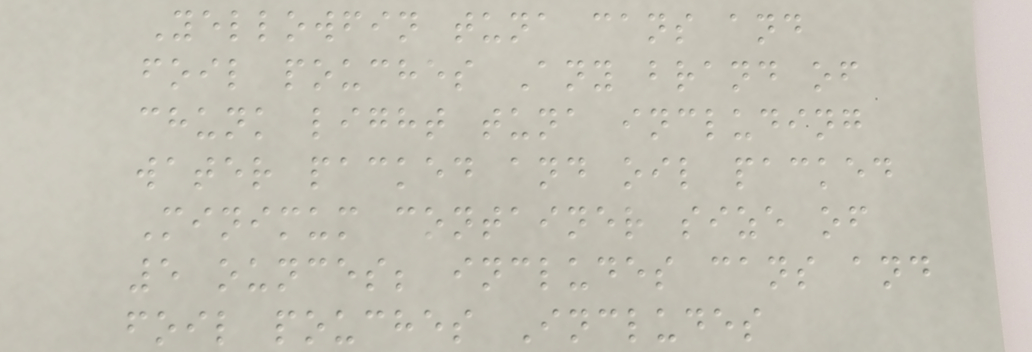Yellowfin tuna cans and
foil pouches Any brand of
chunk light tuna including
water packed and oil packed
Minimum container size of
5 ounces; includes cans and
foil pouches Includes
